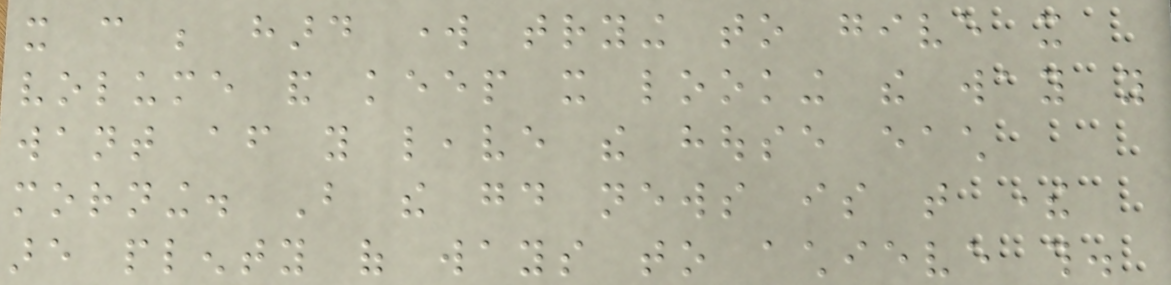it can be hard work trying to give it
volume and keep it looking the way you
want after you leave the house each
morning. But the good news is that there
are plenty of ways to achieve this.
